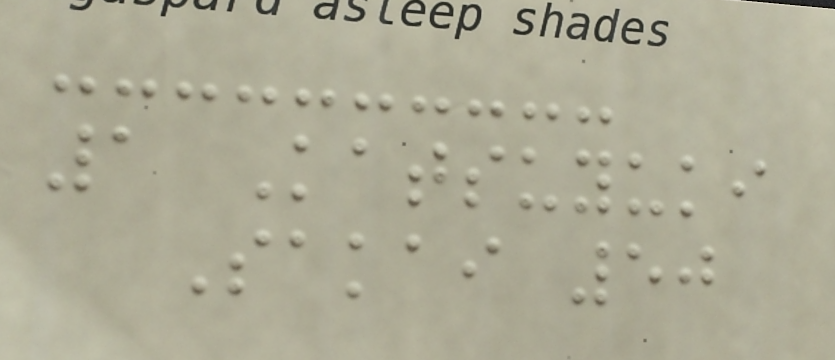1 Katsuyuki
Sakai 50
